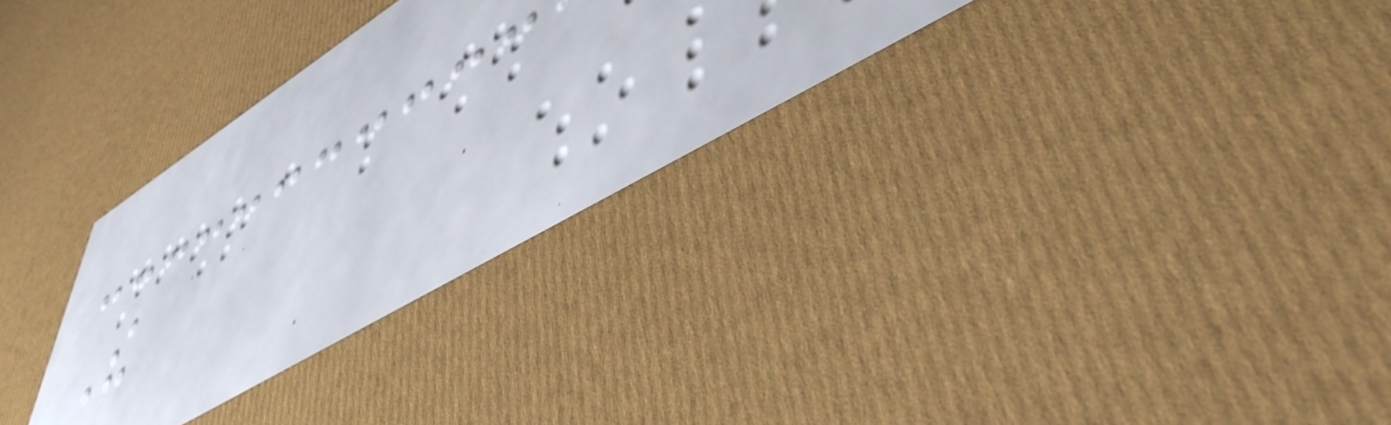The
